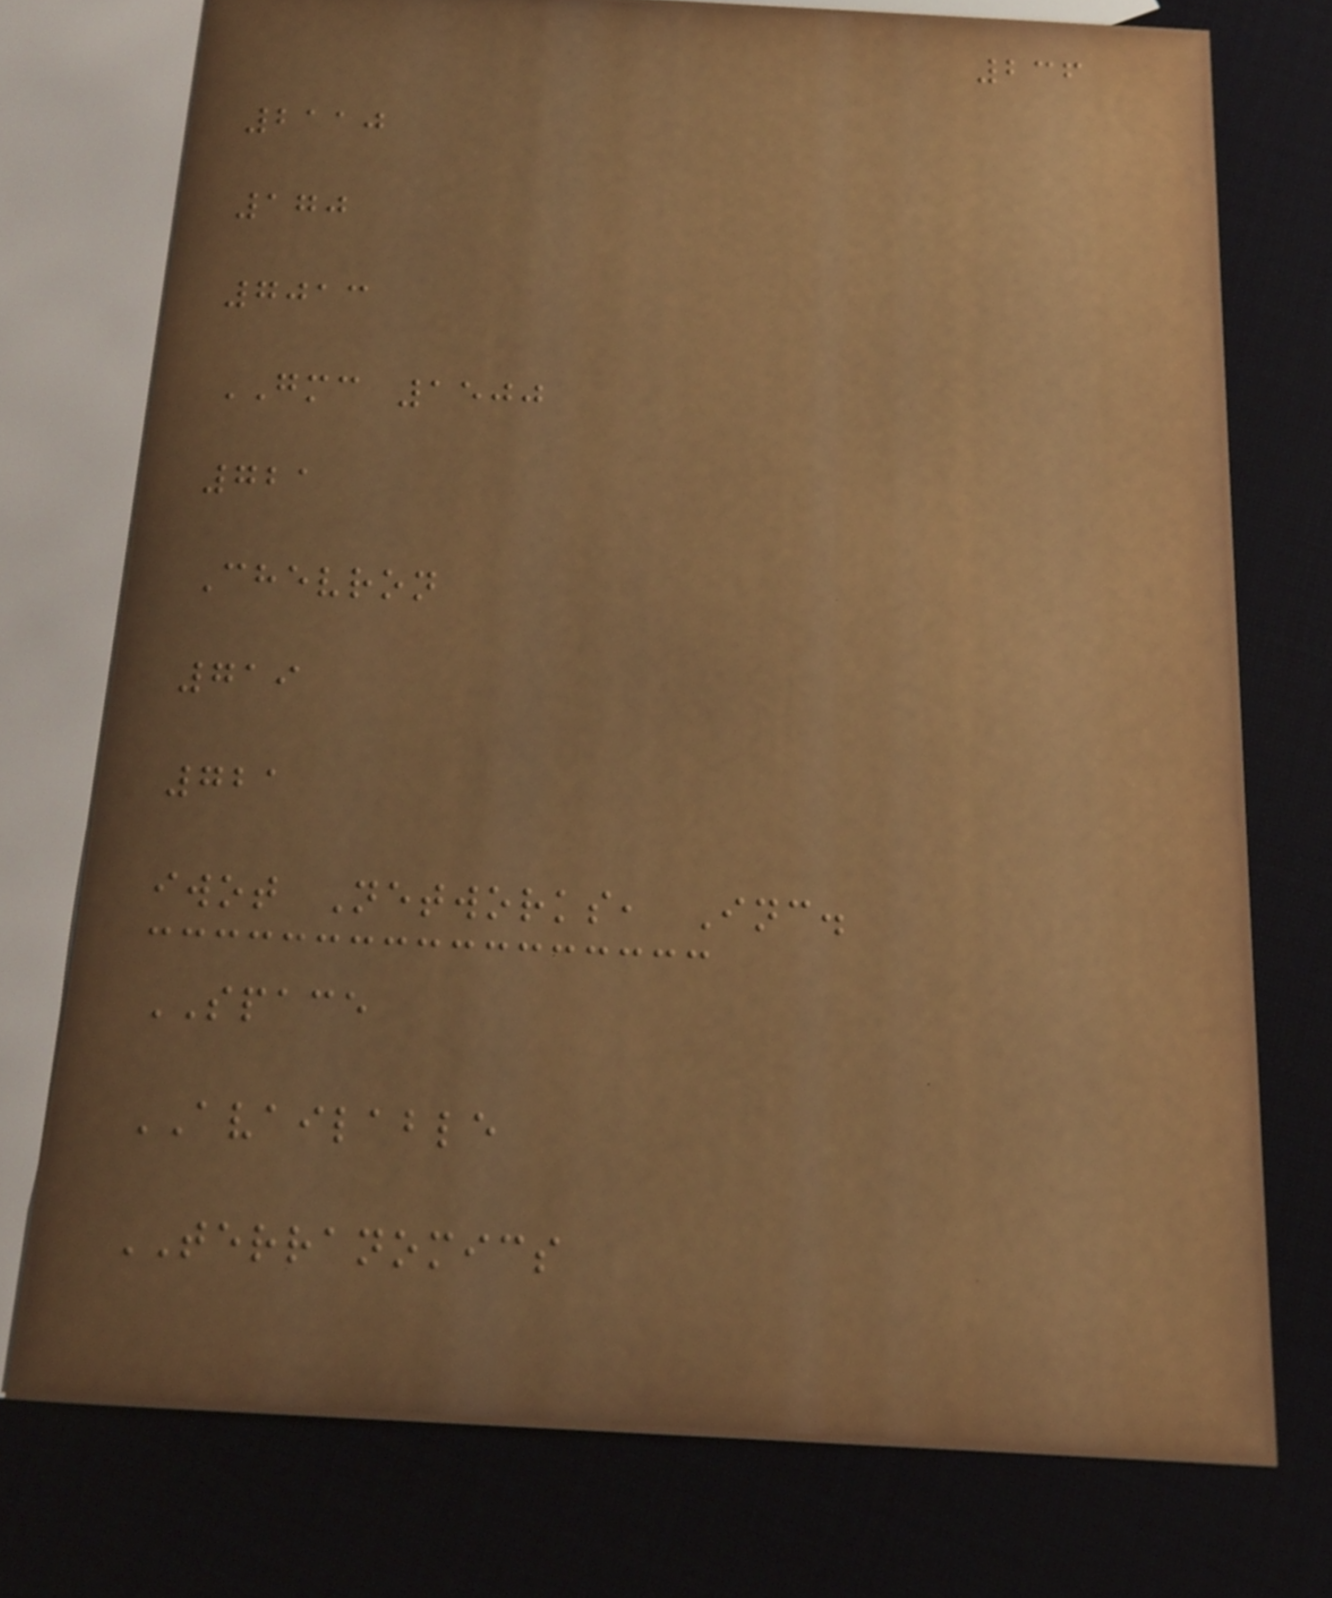236
2110
170
7013
GMC 1500
721
Chevron
719
721
iwot Networks, Inc.
SPACE
AVAILABLE
TERRANOMICS
